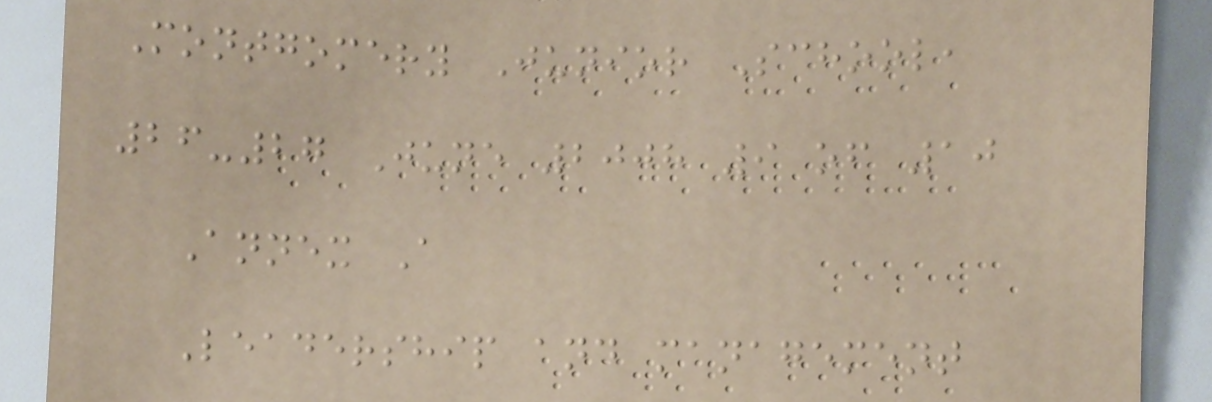Montgomery Junior School,
26-27 June 2008 9 of 10
Annex A
Leadership and management
